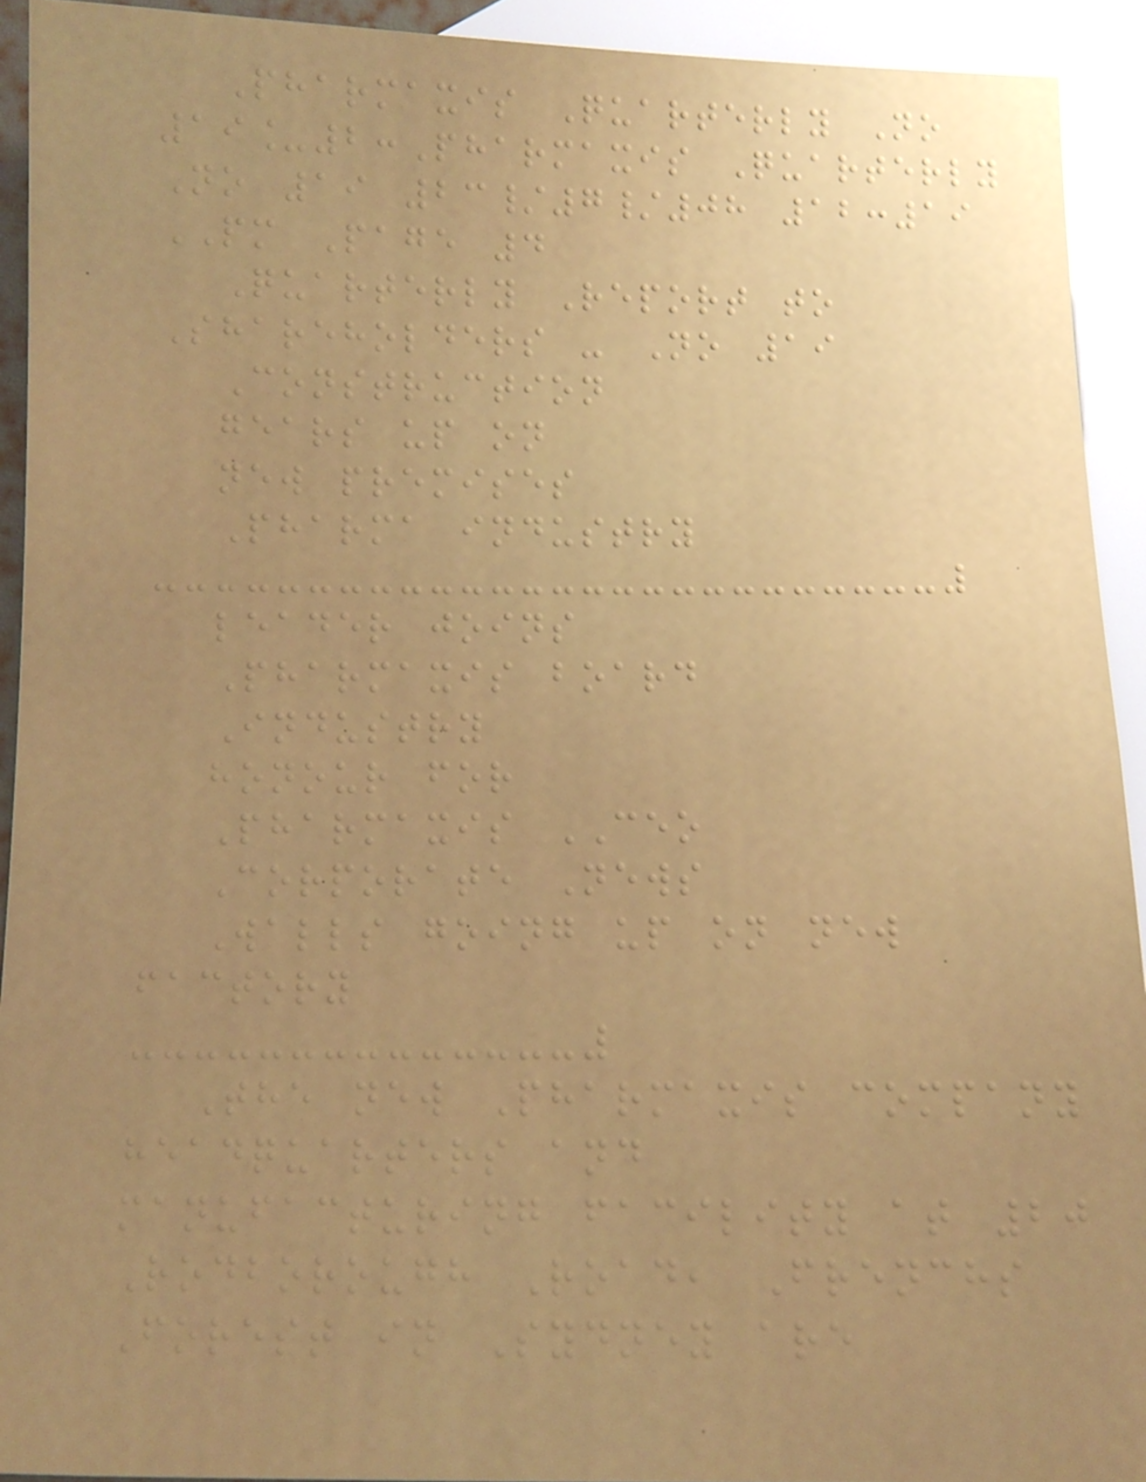Pharmaxis Quarterly No
19_2:Pharmaxis Quarterly
No 19 23/7/08 12:19
PM Page 4
Quarterly Report to
Shareholders - No 19
Construction
gears up on
new premises
Pharma industry
leader joins
Pharmaxis board
Industry
honour for
Pharmaxis CEO
Corporate News
Walls going up on new
factory
The new Pharmaxis company
headquarters and
manufacturing facility at 20
Rodborough Road, Frenchs
Forest in Sydney are
